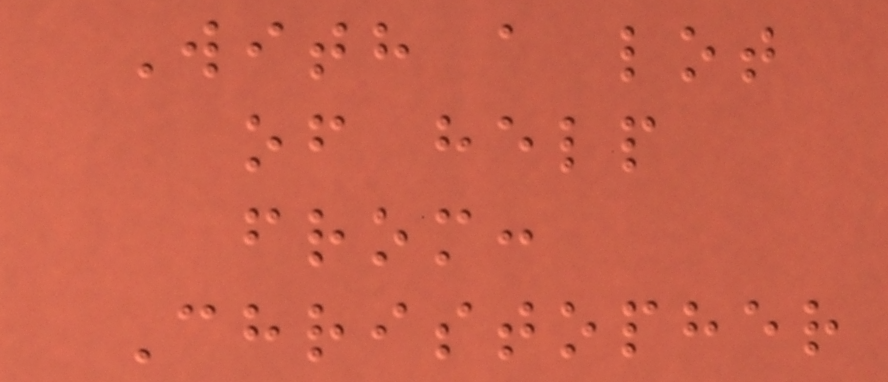With a lot
of help
from:
Christopher
